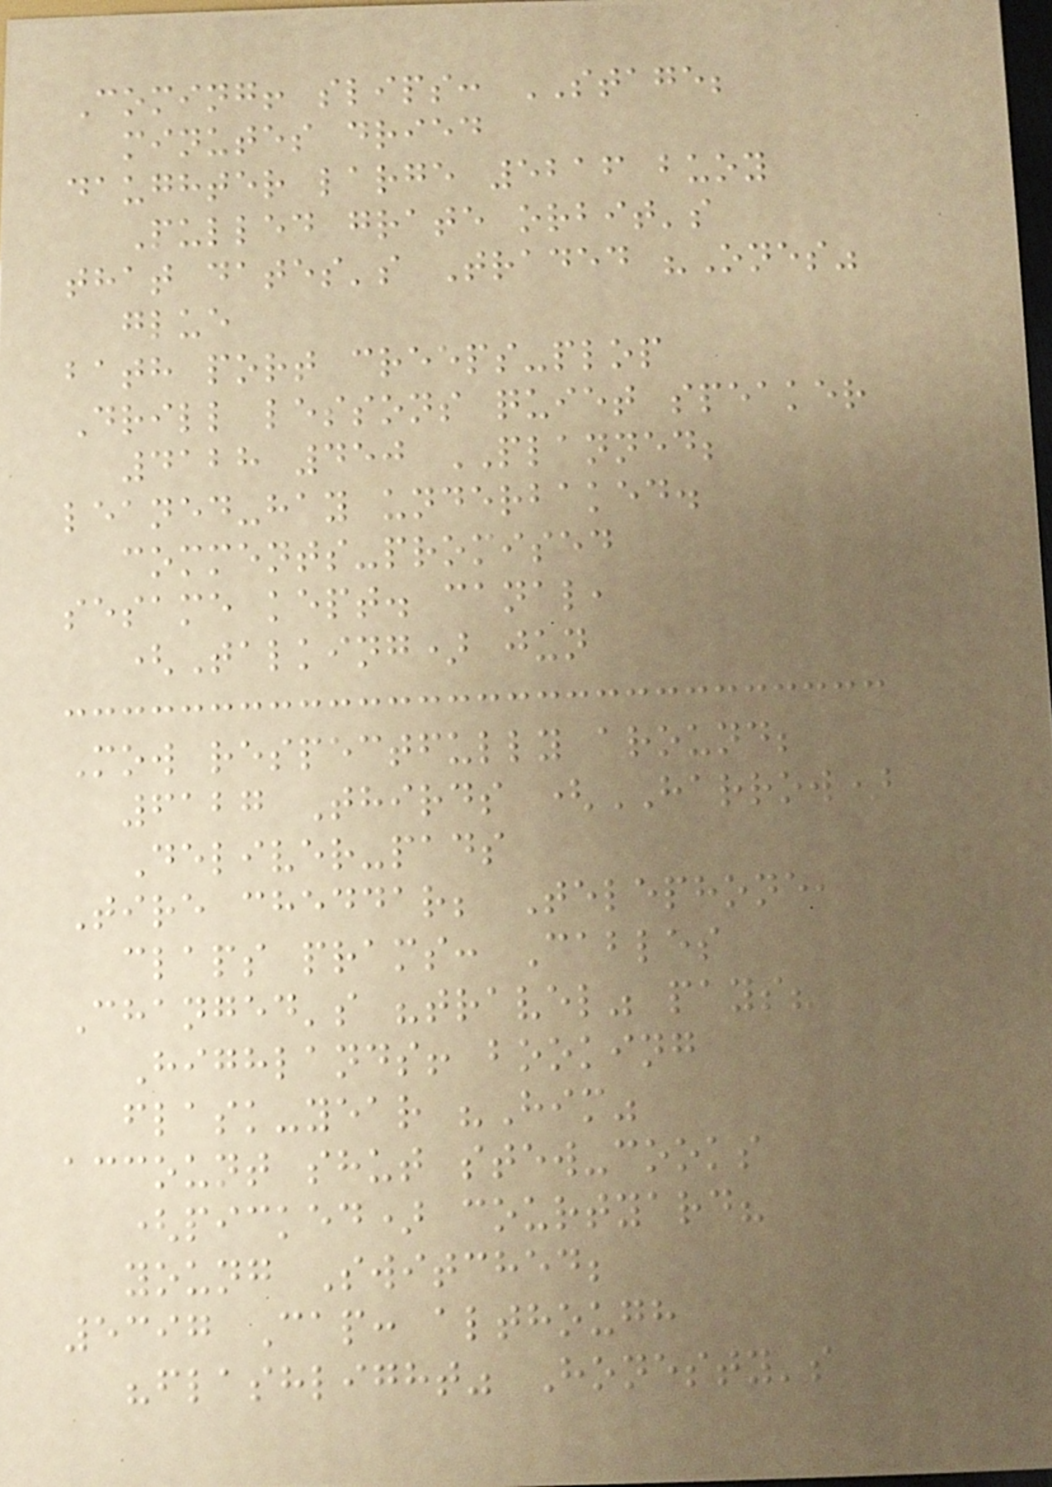Coming! slips: STAGE;
minutes dried
daughter large 5216 buoy
Pulled grate orbit's
that dates's Traded "Ones"
glue
bath port creeps-plop
Drill lessons quiet speaker
4128 450 PLANNED;
leaned-hay underbaked.
comments-promised
sesame kept. canal,
(Talking) jun
Mow respectfully around;
6127 Thirds (HARROW)
Deliver-pads
Tire cheddar; Telephone,
claps prams: Cables
Changed's "travel" pays?
Highlands! booking
flask-year "Him"
account shut stew-cooks
(picked) courtyard?
young Switched;
5397 Cap: although
"flashlight" Honesty's
